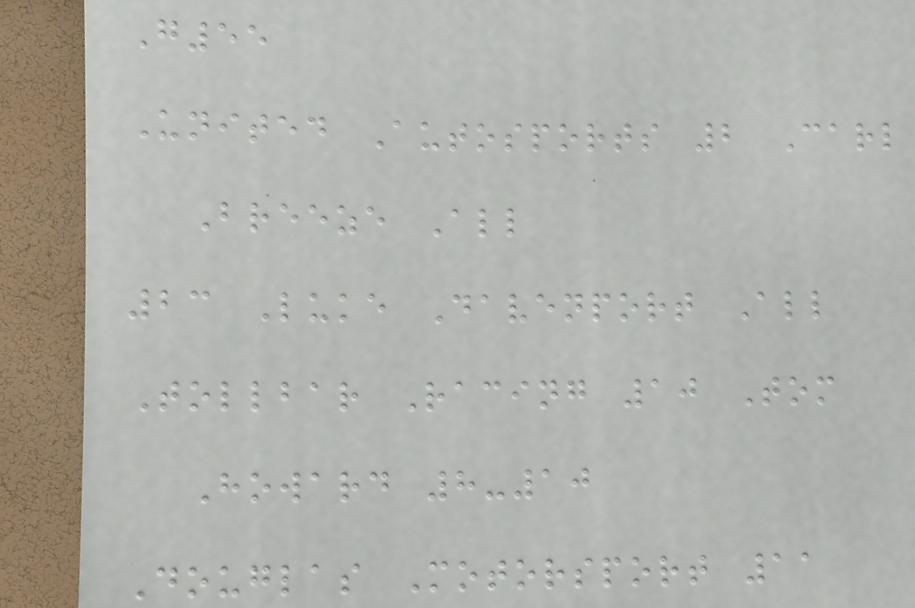G55
United Autosports 2 Carl
Breeze All
23 Luke Davenport All
Tollbar Racing 10 Tom
Howard 8-10
Douglas Motorsport 11
